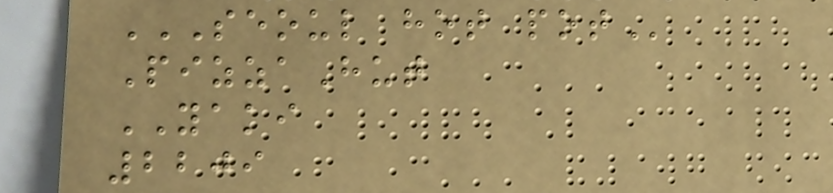SEOUL HOT POT
PizzaHut
YAKI
2209
